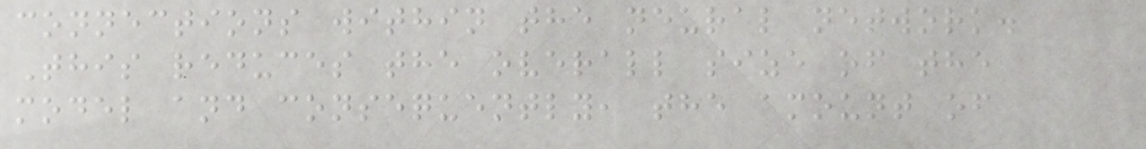connections within the neural network.
This reduces the overall size of the
model and consequently, the amount of
